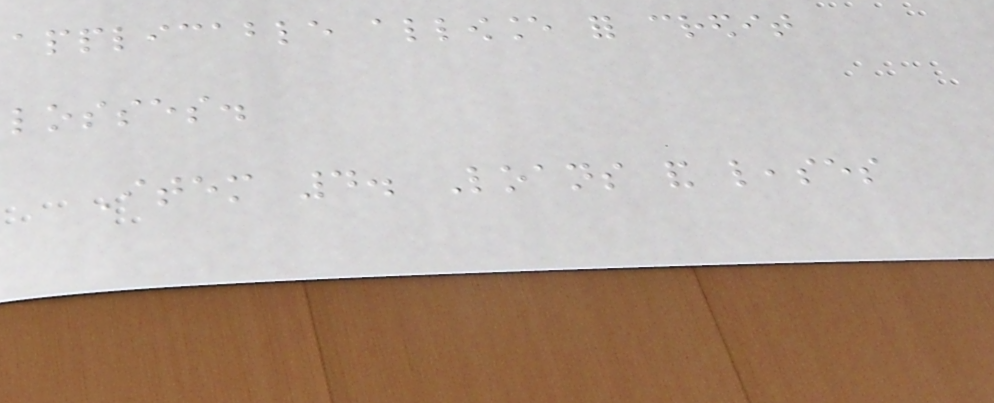applicable allowance for credit
losses.
Item 4. Loans and leases
